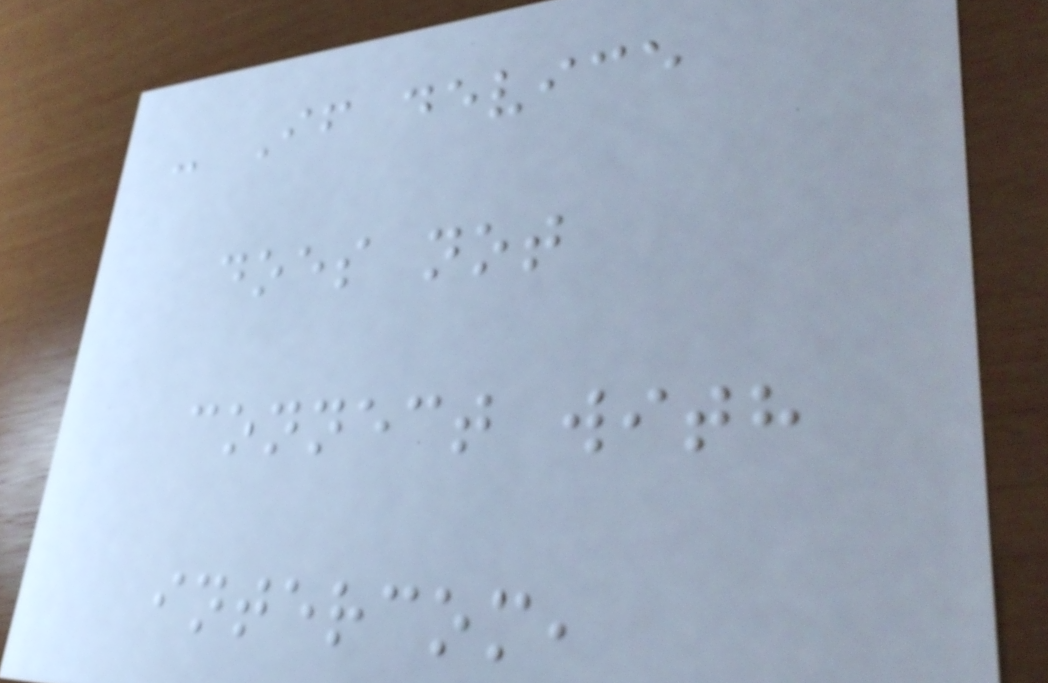- If device
does not
connect with
intercom,
